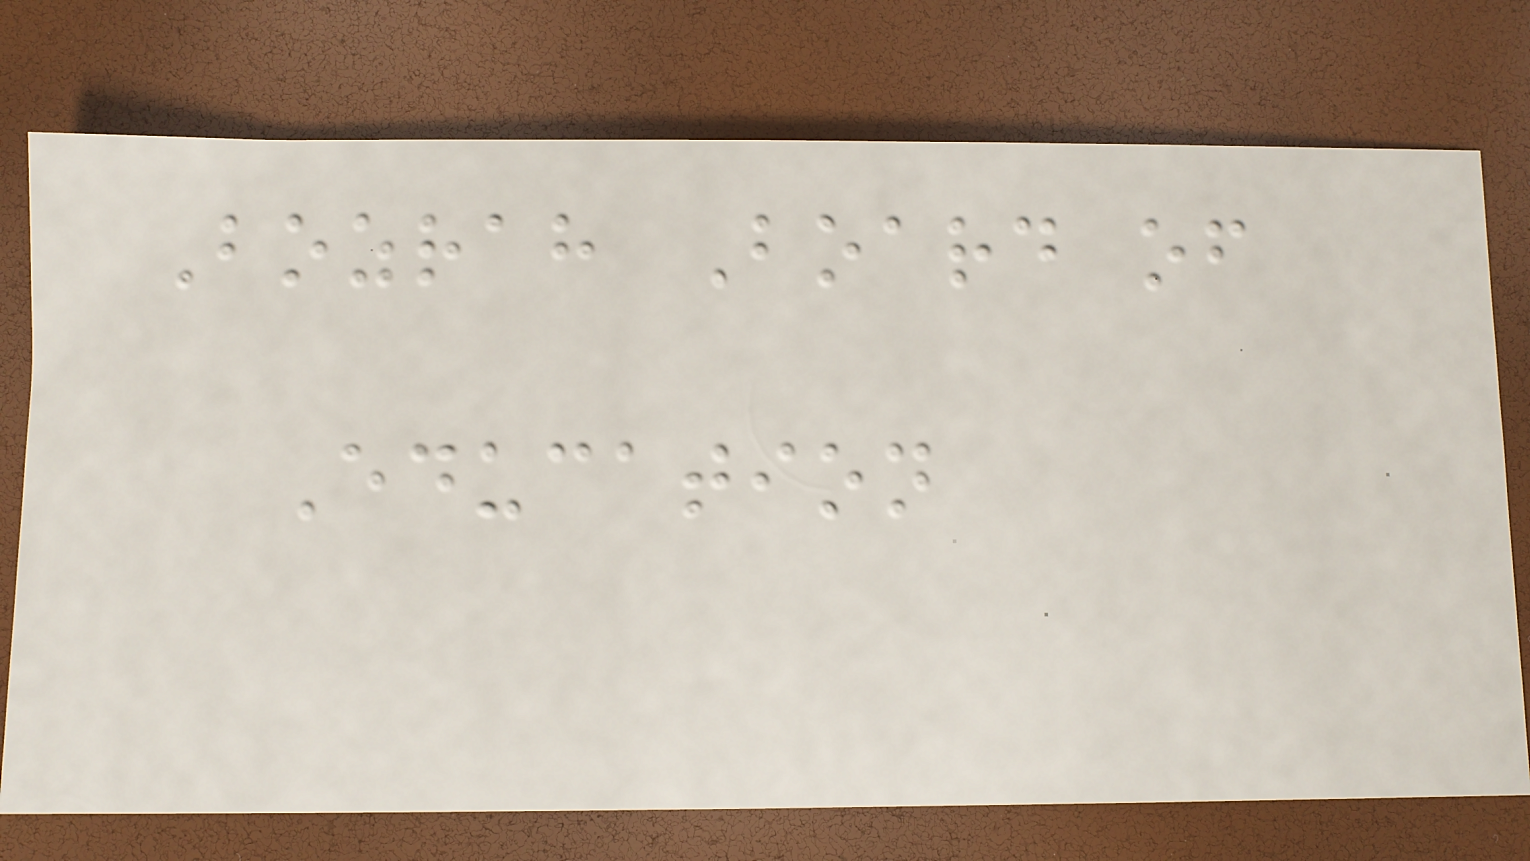Bozrah Board of
Education
